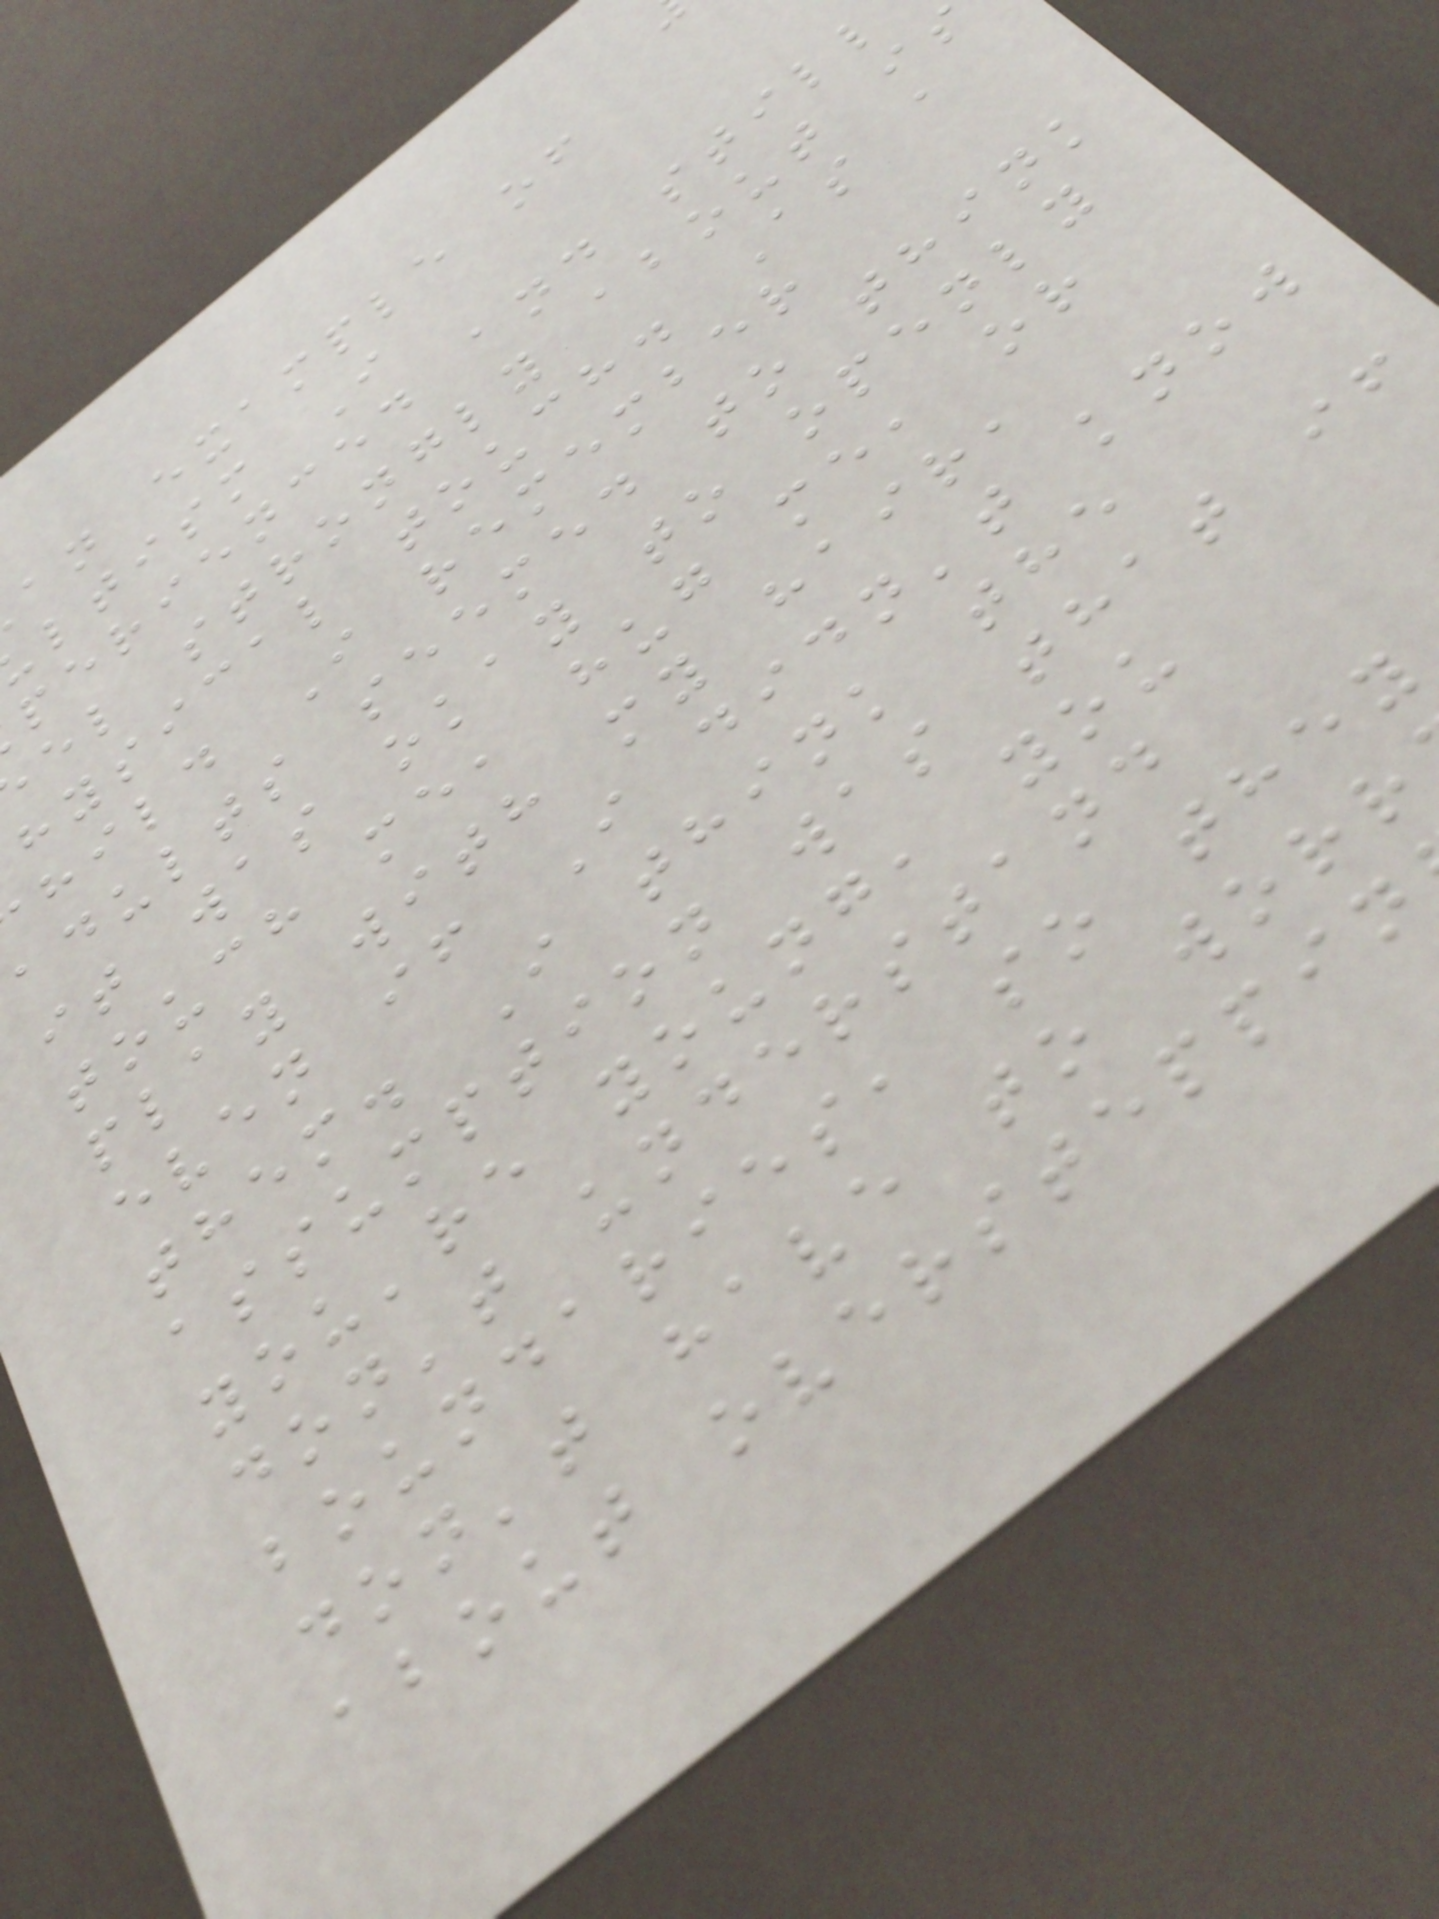an example of
ltism I
perienced and still
el strongly about is
hysical touch. As a
hild I remember
adults seemed to think
it was okay to openly
touch me, hug me, or
play with my hair,
even if I didn't know
them. I think the
assumption was that if
you're young, you
don't understand
boundaries, so they
don't have to worr
about oversteppin
